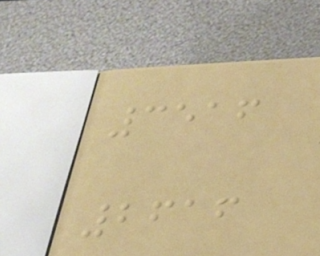3516
2616
